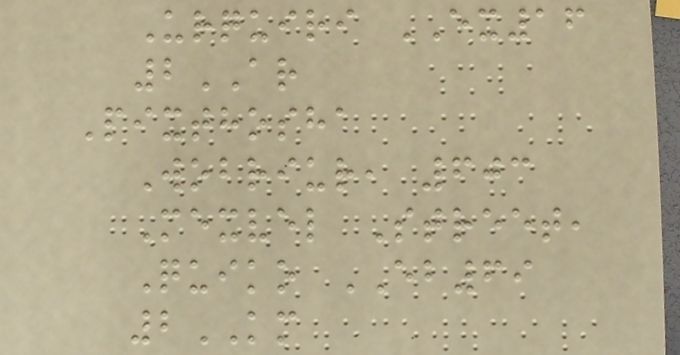Urquiri EX16
2AR
Pixthosha
Wobriur, 603
Mexvel Street,
Quiko EB69
2KM
